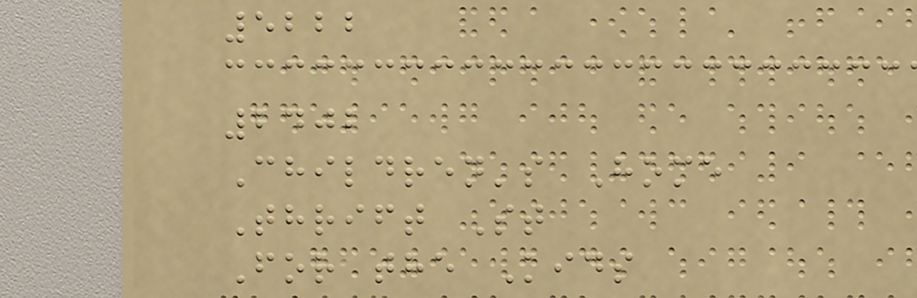5222
2402
Children's Home
Thrift St
For the Kids
